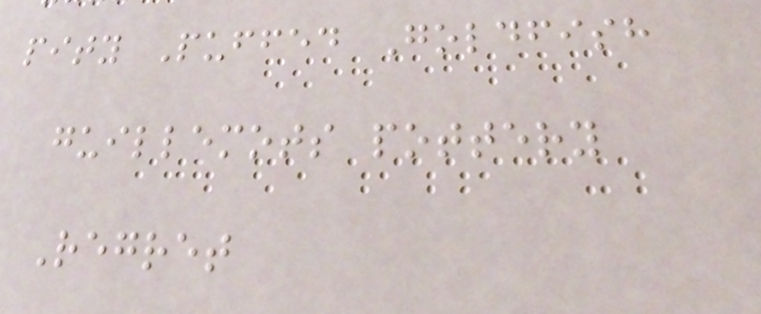pity Puffed Goldfish
guillemots pottery
Regret
